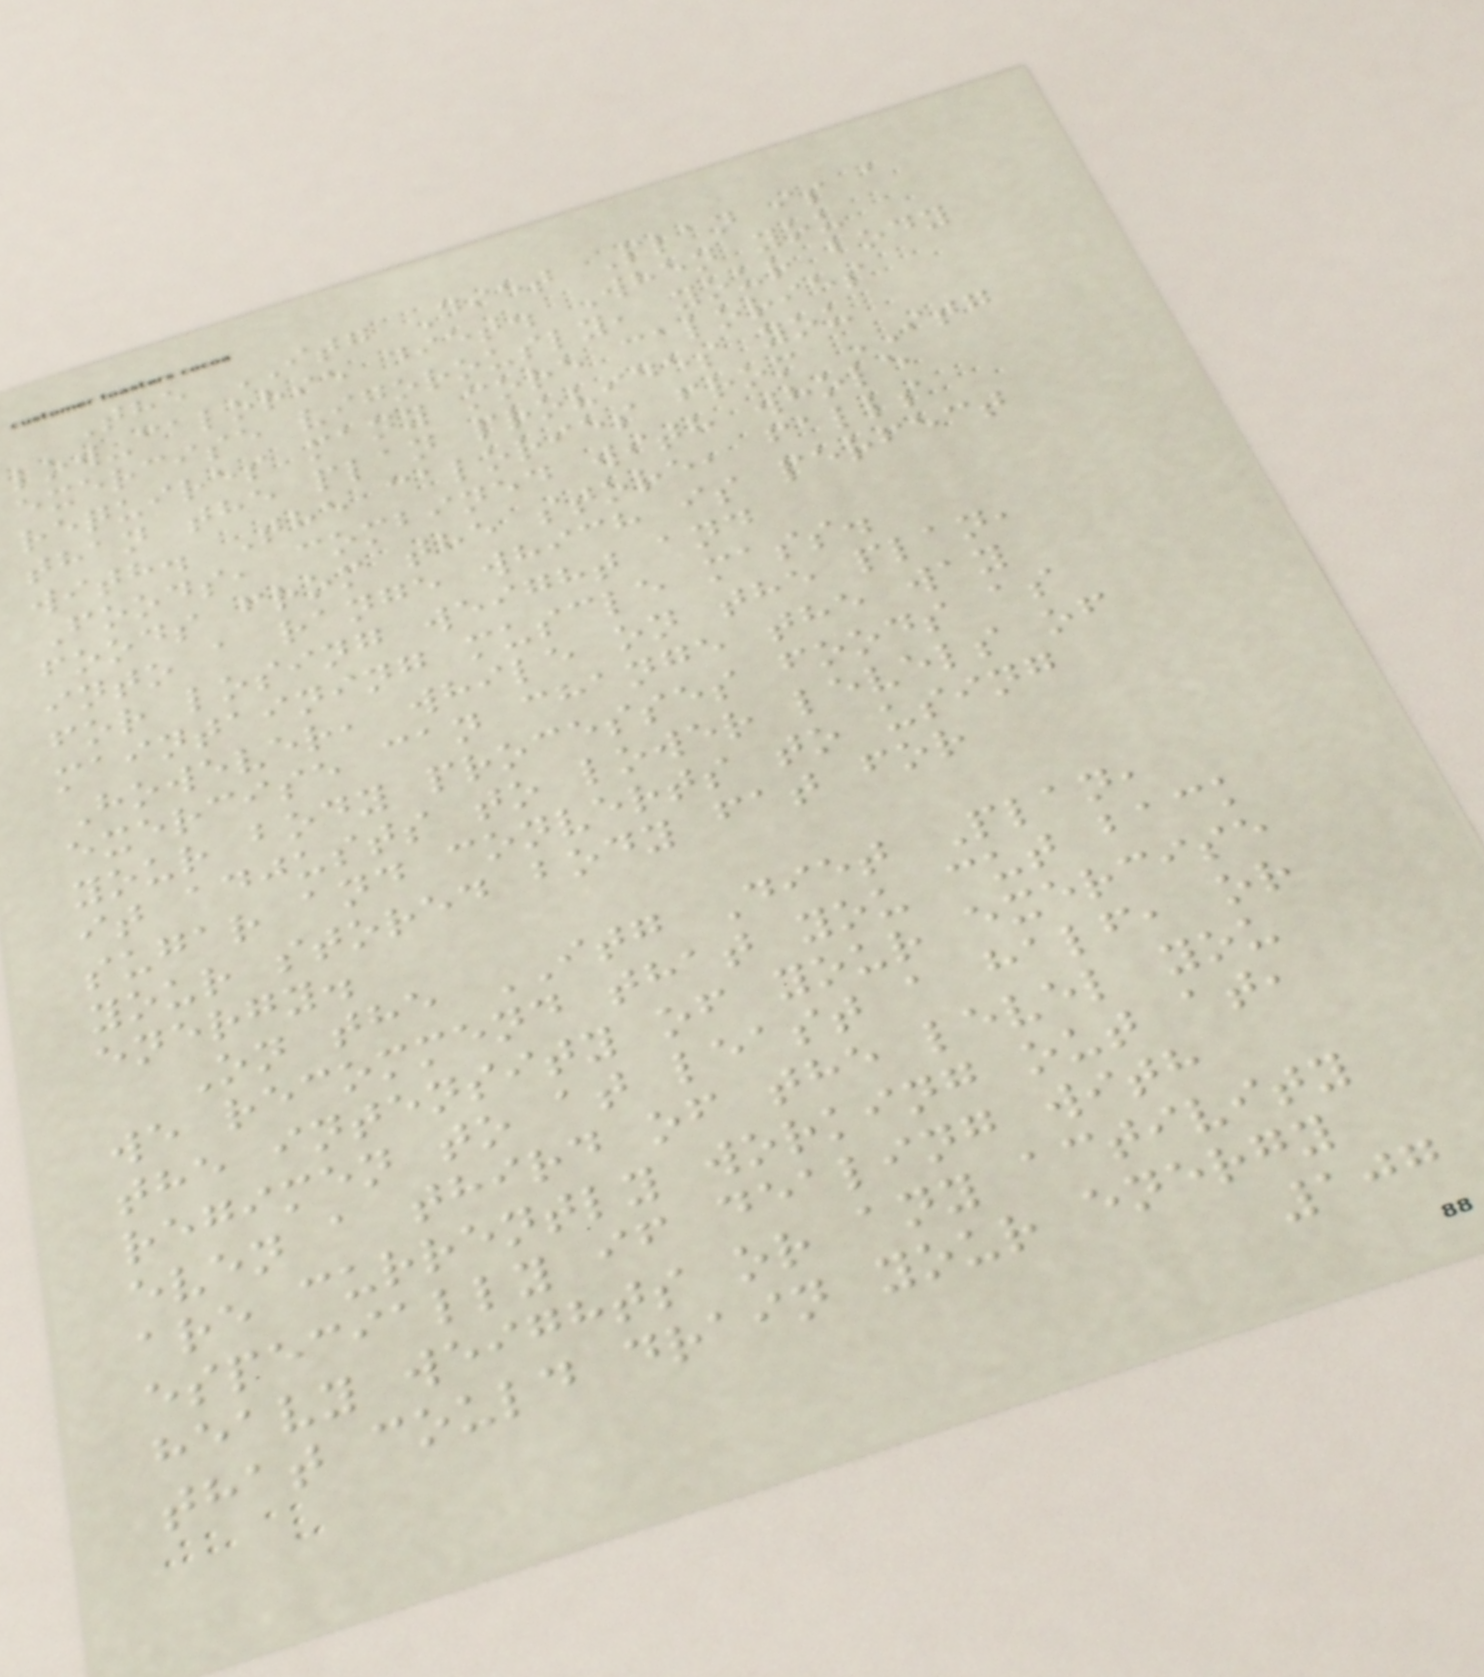The ITG Diet Plan is a
low-calorie diet. When you
exercise vigorously, your body
requires many more calories
than the plan provides you
with. The calories from ITG
Foods, combined with whole
foods from the store, falls
into a range which is perfect
for losing weight and
maintaining muscle mass.
However, while on the plan,
exercise can change the way
your body processes foods as
it adjusts to lower levels of
sugar and converts to using
your stored body fat for
energy.
On the ITG Diet Plan,
we recommend that you cut back
the intensity of your exercise
regimen to at least a half, or
even a third of the level you
are currently working out at,
especially if dealing with
heavy weights or any activity
that could drain your energy
107
